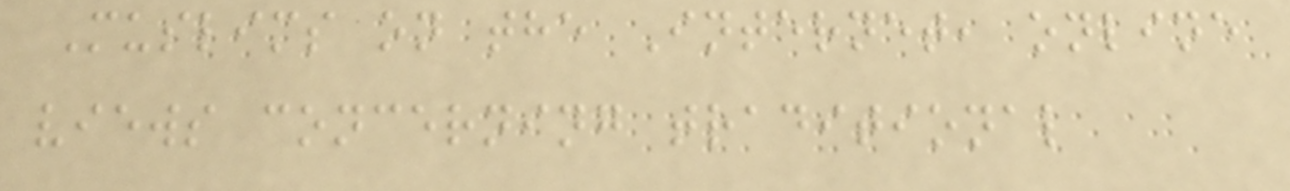Muslims on the Internet, online
views concerning traditional
